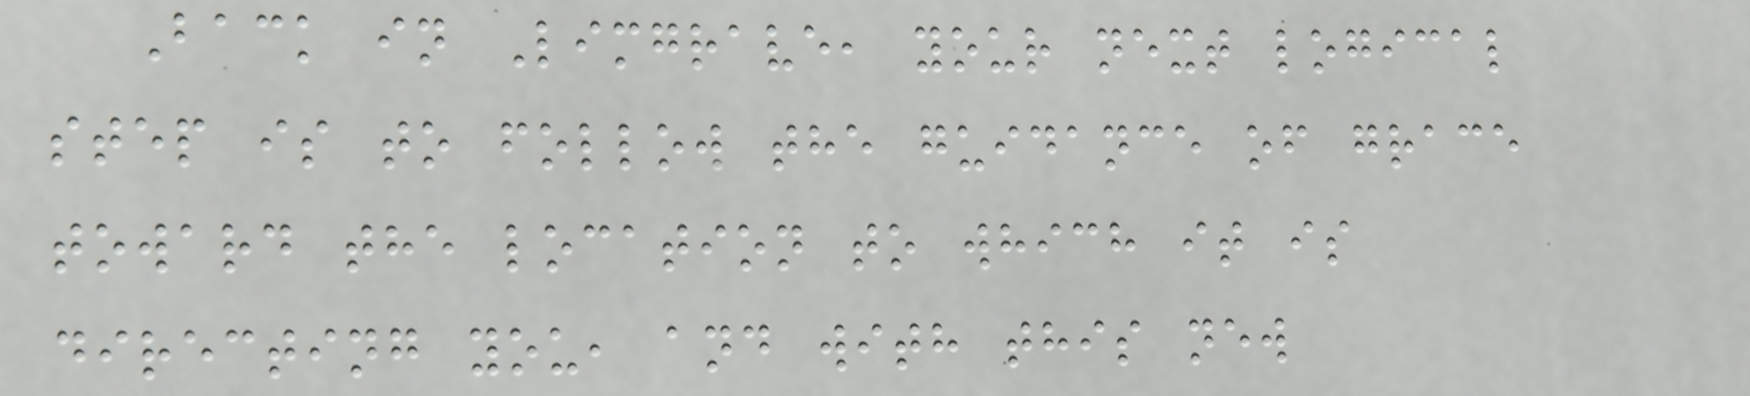Back in Limgrave, your next logical
step is to follow the guidance of grace
toward the location to which it is
directing you, and with this new
